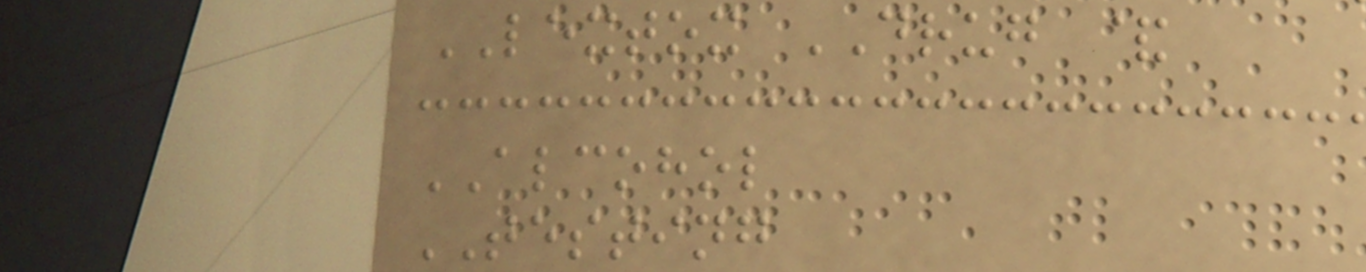LEXTOX DRUG &
ALCOHOL
TESTING
